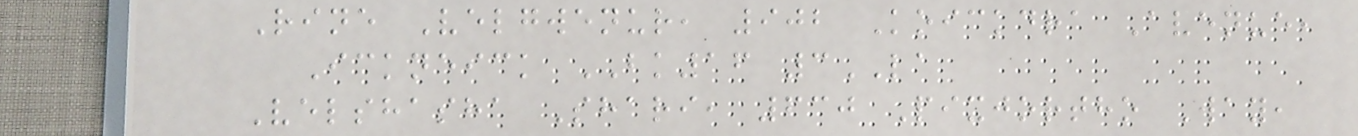Rine Velgwenur, 902 Koickdra Avenue,
Ickneick BK16 3LA
Velshasha Shari, 630 Pixjortho Way,
